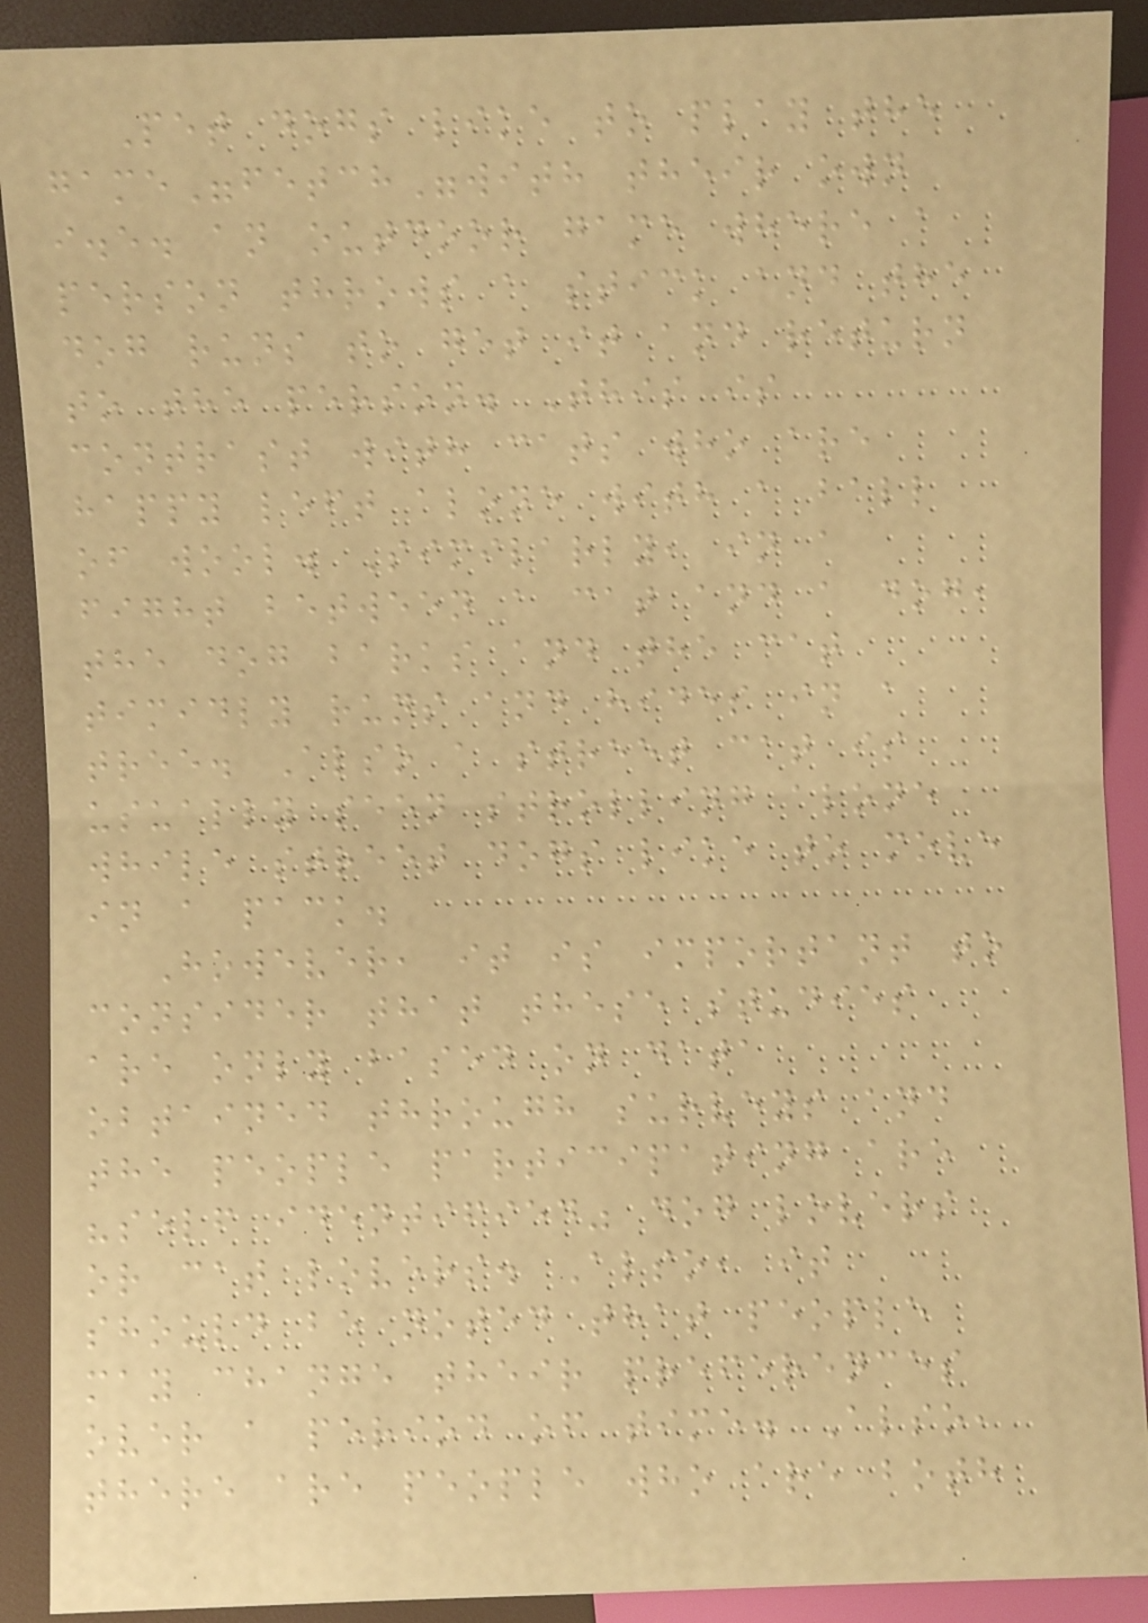Pet dogs like to play the
game"fetch"with their own
i.e. an outdoor game where a
person throws a stick and the
dog runs to get it and return
to the person. This is
contrast with cats who are
happy left alone with a ball
of wool. Similarly, in a
fight between a cat and a dog,
the dog barks and the cat
timidly runs and hides in a
tree. Also a street cat is
usually seen strolling alone
while street dogs like to move
in a pack.
However, it is important to
consider that these studies
are only based on data
obtained through surveys and
the people participating are
"self identified" dog lovers
or cat lovers. Also, it
should be noted that people
may change their preferences
over a period of time. Also,
there are people who are both
